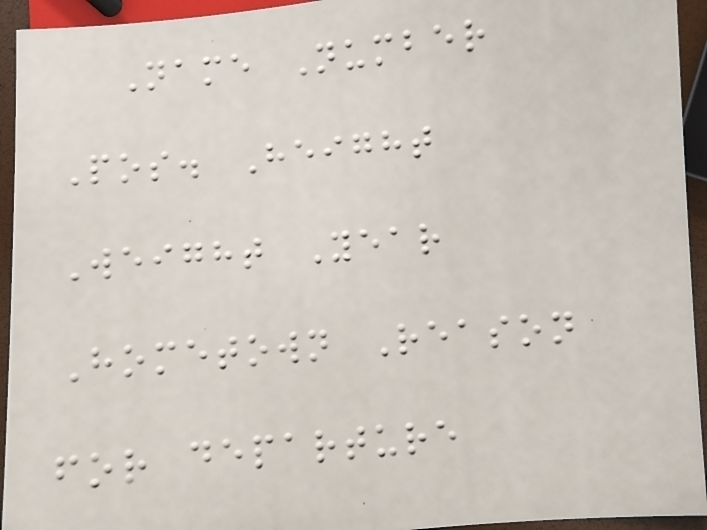Name Number
Pos. Height
Weight Year
Hometown Reason
for departure
